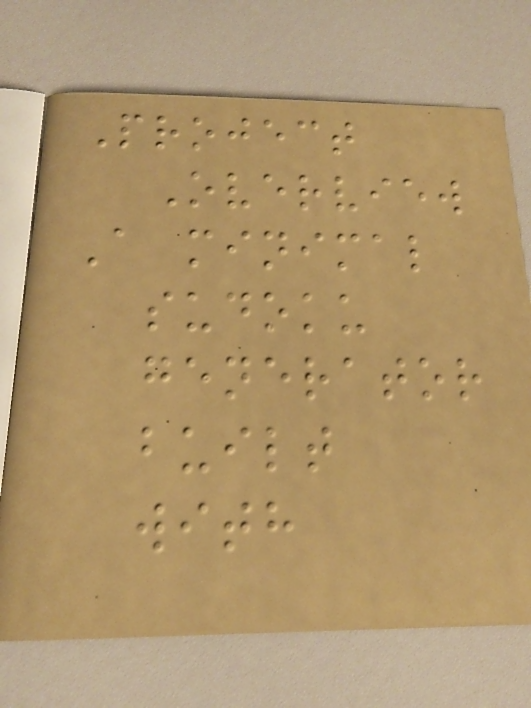Project
Overview
A minimal
sudoku
generator
built
with
